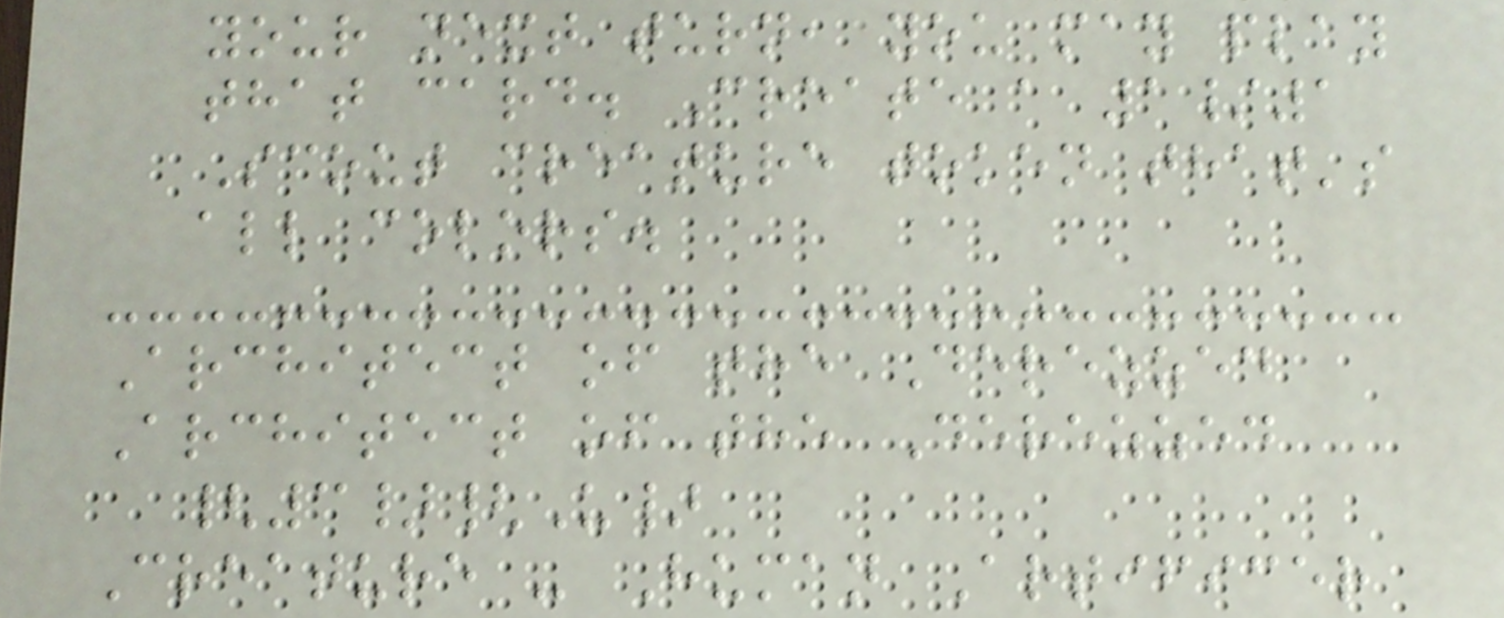your next turn, you may play
that card. Create a 1/1
Scout creature token that's
all colors.
Architect of the Derezzed
Architect of the Derezzed
{3}{U}
Creature - Human Artificer
